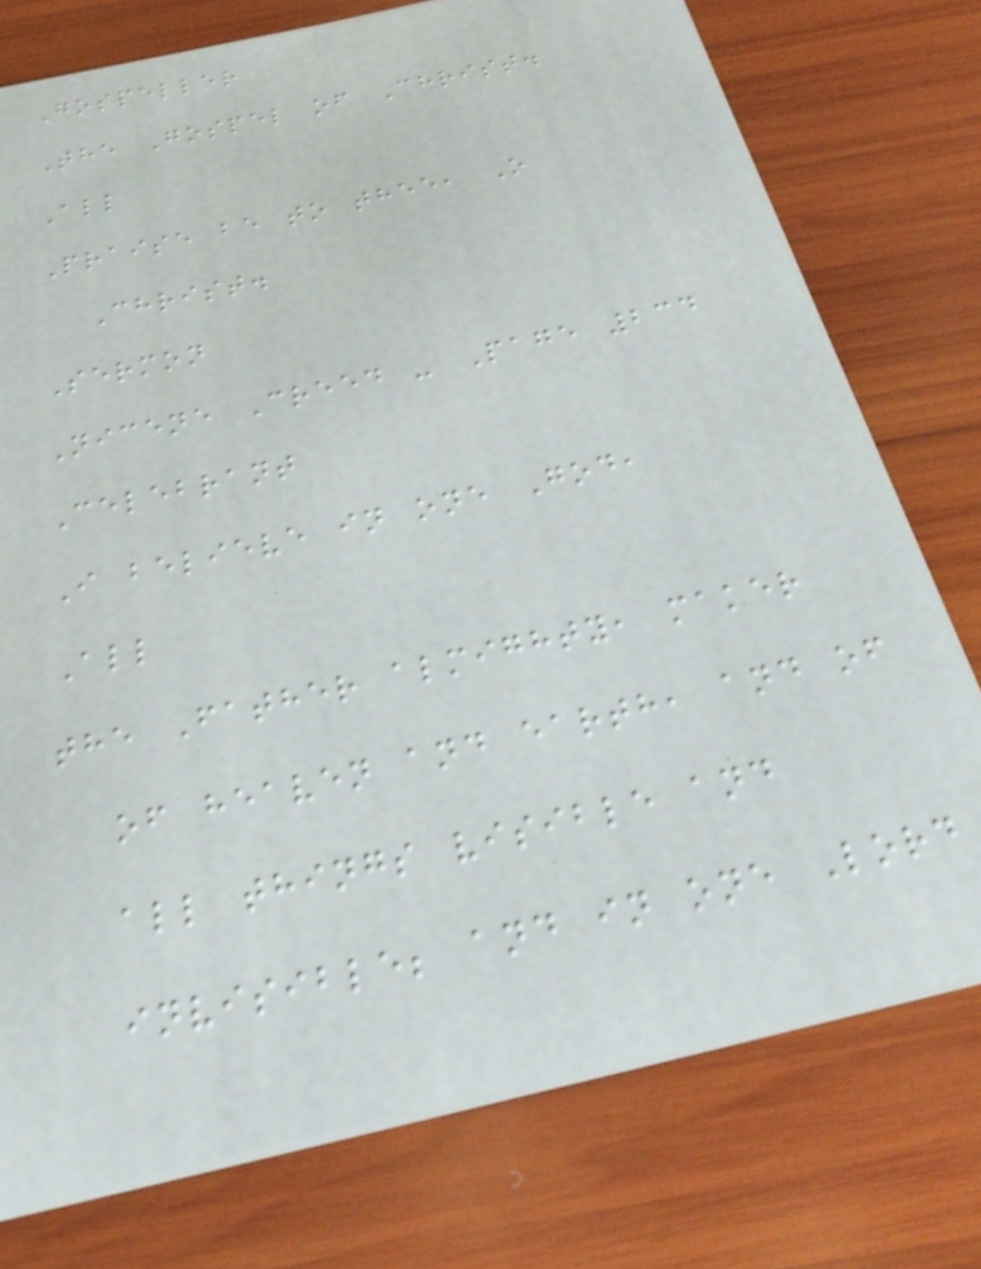Gospeller
The Gospel of Christ.
All
Praise be to thee, O
Christ.
Sermon
Nicene Creed - Page 234
Celebrant
I believe in one God,
All
the Father almighty, maker
of heaven and earth, and of
all things visible and
invisible; and in one Lord
